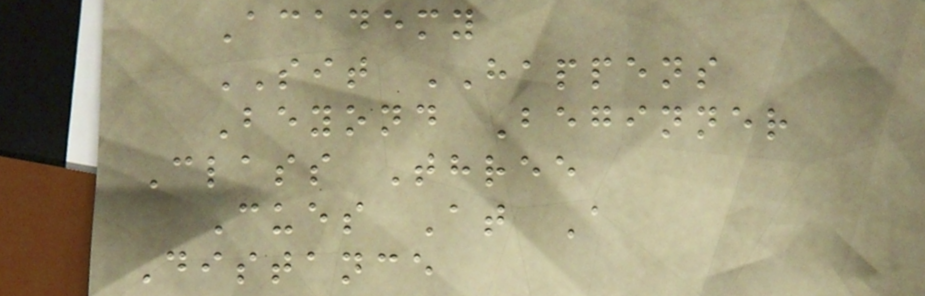Academy
SIT HAPPENS
Beyond Beginner
Class Three
Cues At A
Distance
